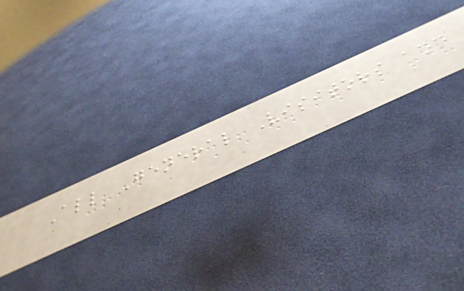All General Visitors and
